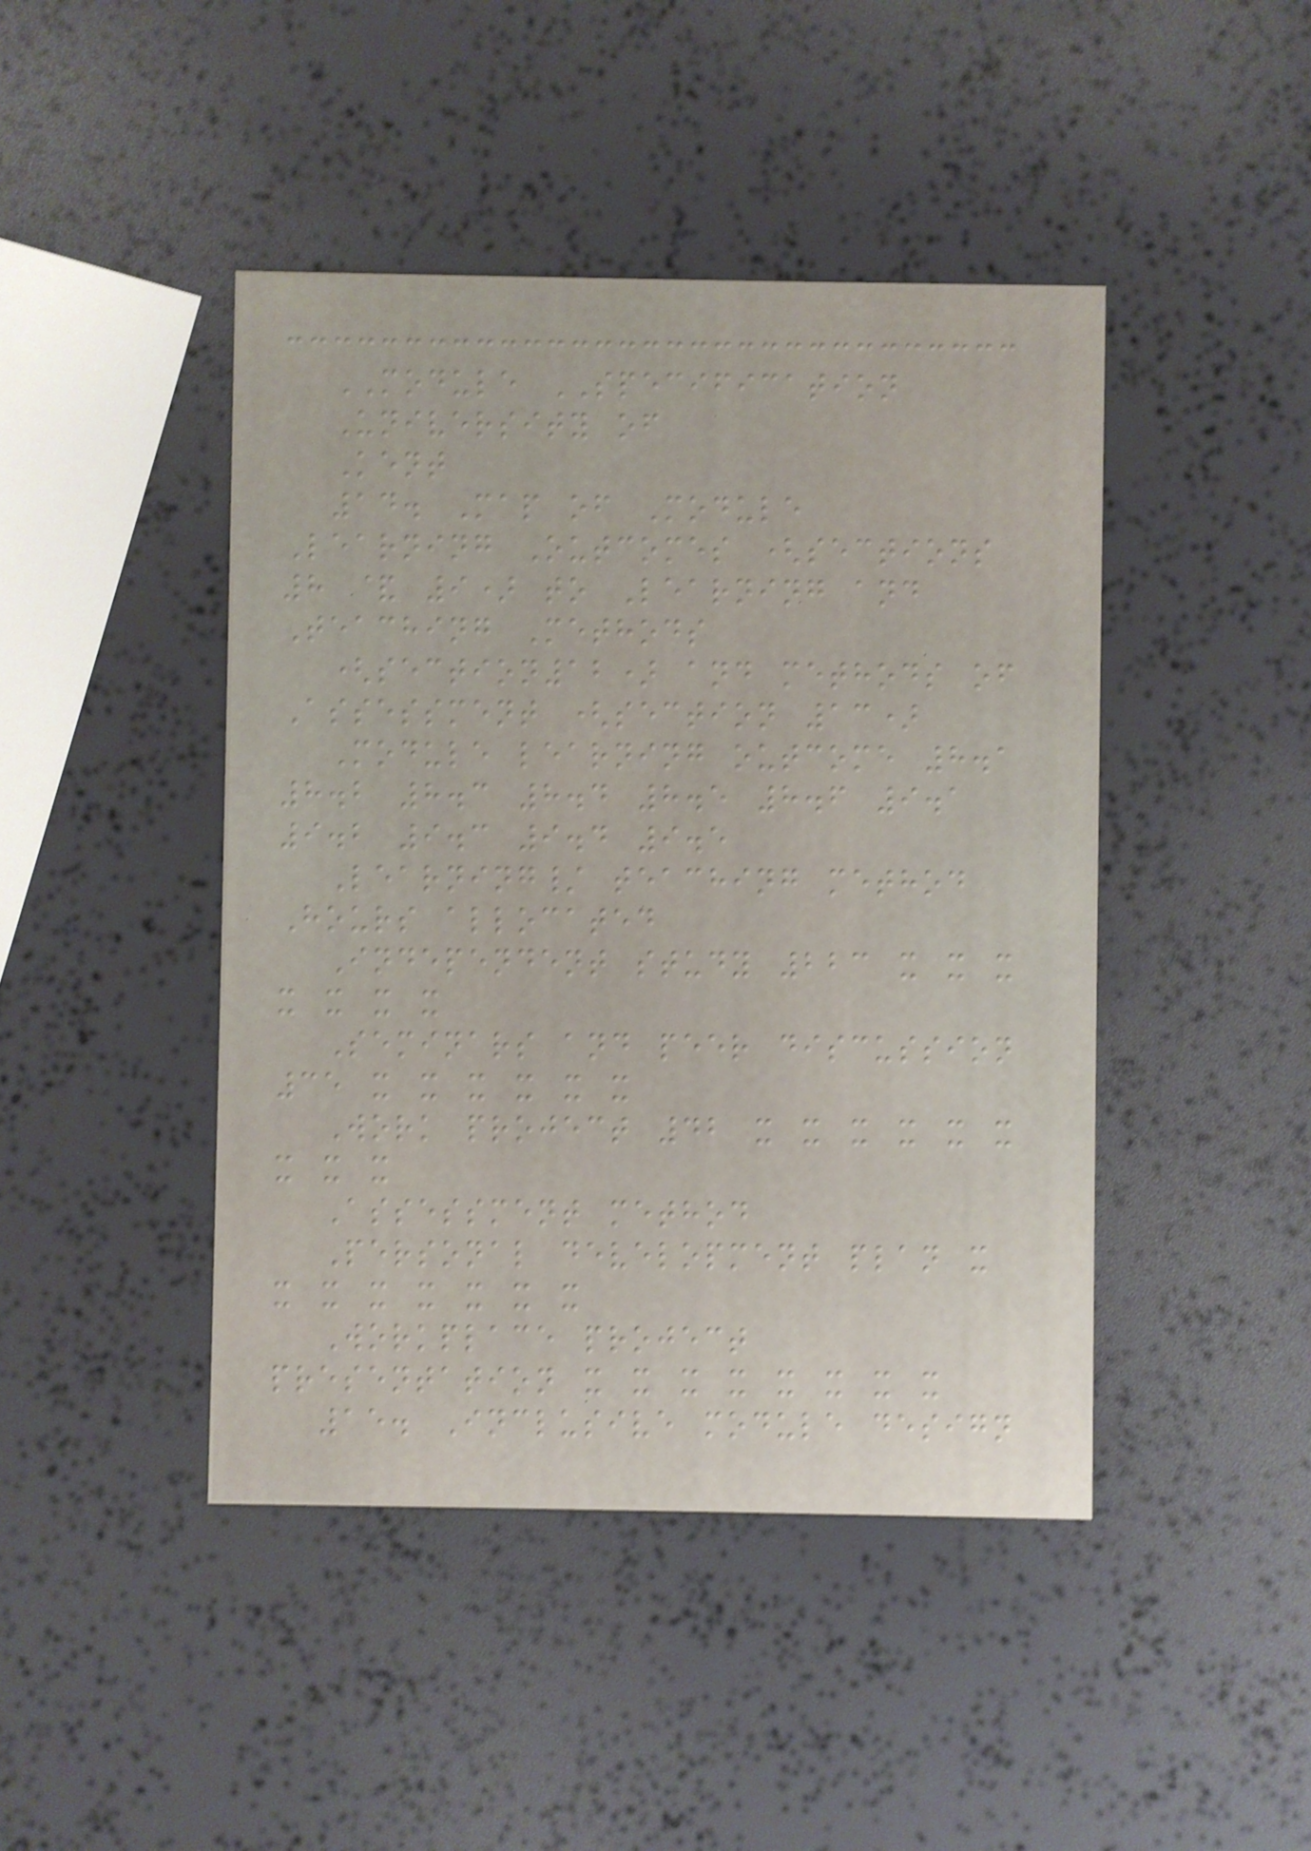MODULE SPECIFICATION
University of
Kent
14. Map of Module
Learning Outcomes (sections
8 & 9) to Learning and
Teaching Methods
(section12) and methods of
Assessment (section 13)
Module learning outcome 8.1
8.2 8.3 8.4 8.5 8.6 9.1
9.2 9.3 9.4 9.5
Learning/ teaching method
Hours allocated
Independent study 223 x x x
x x x x
Seminars and peer discussion
35 x x x x x x
Work project 42 x x x x x x
x x x
Assessment method
Personal development plan x
x x x x x x x
Workplace project
presentation x x x x x x x x
15. Inclusive module design
